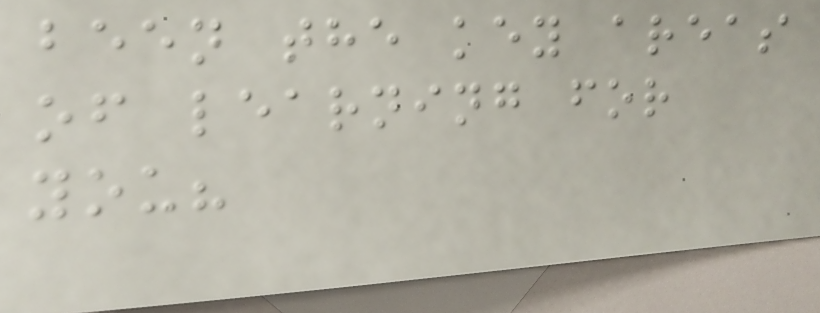been the key areas
of learning for
you?
